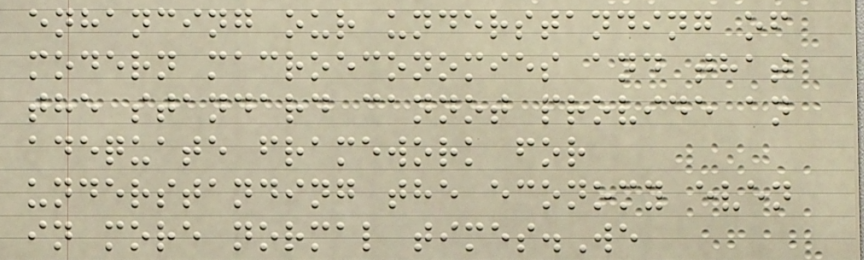enhancing our understanding of
modern macroeconomies and that
the standard cannot provide an
adequate framework for
understanding the economy even
in more normal times.We
